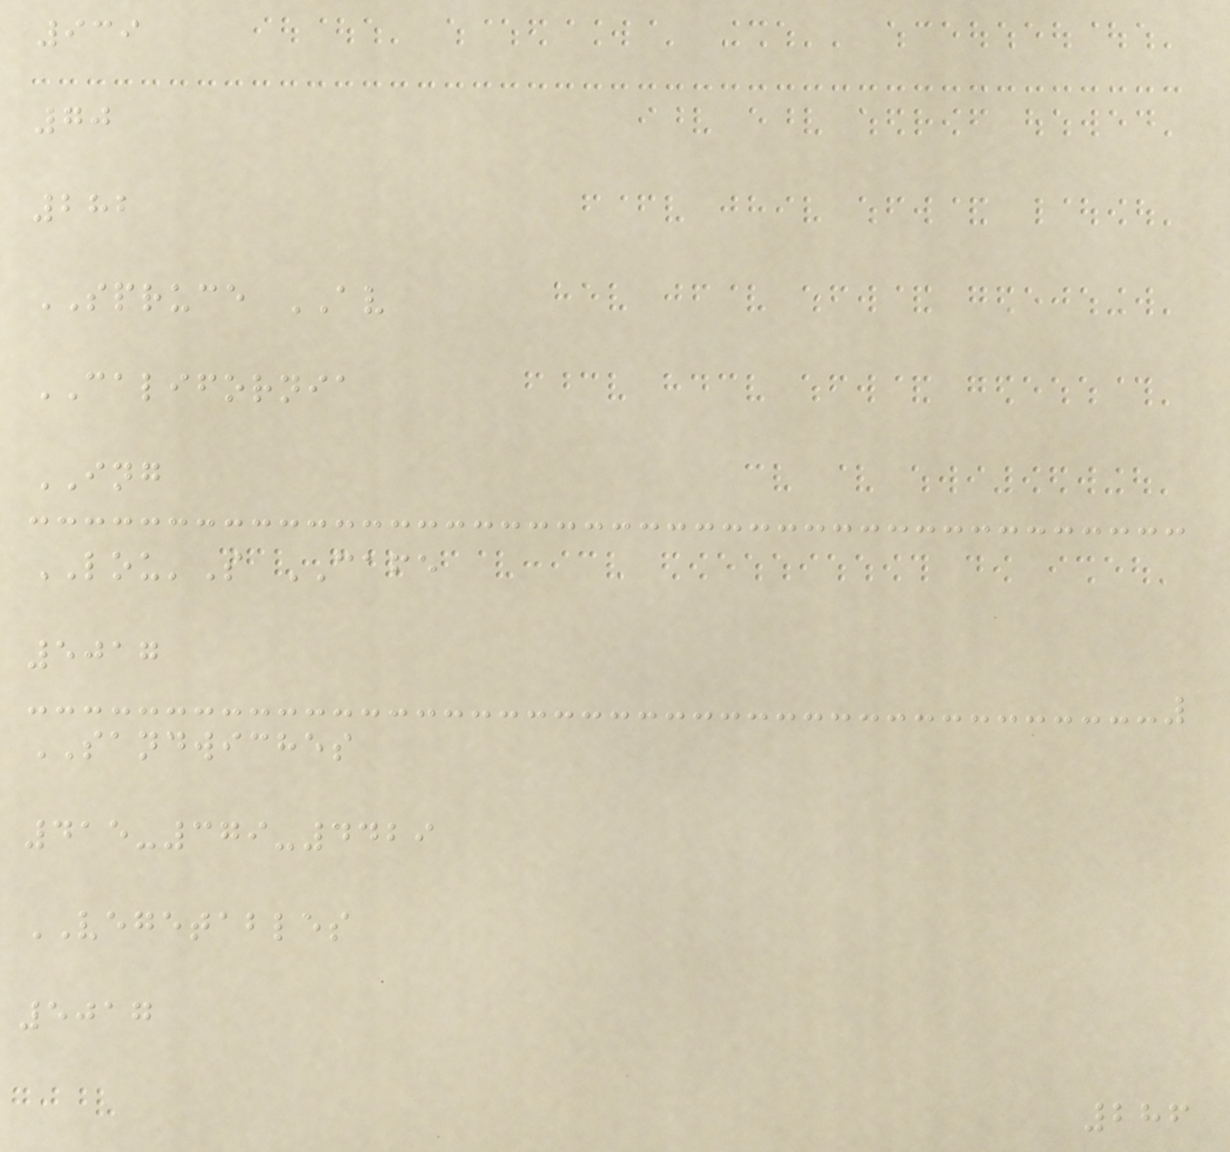939
70
282
SPRUCE AV
CALIFORNIA
ING
LOU'S CAFE
5017
SANDWICHES
415-379-4429
VEGETABLES
5017
286
